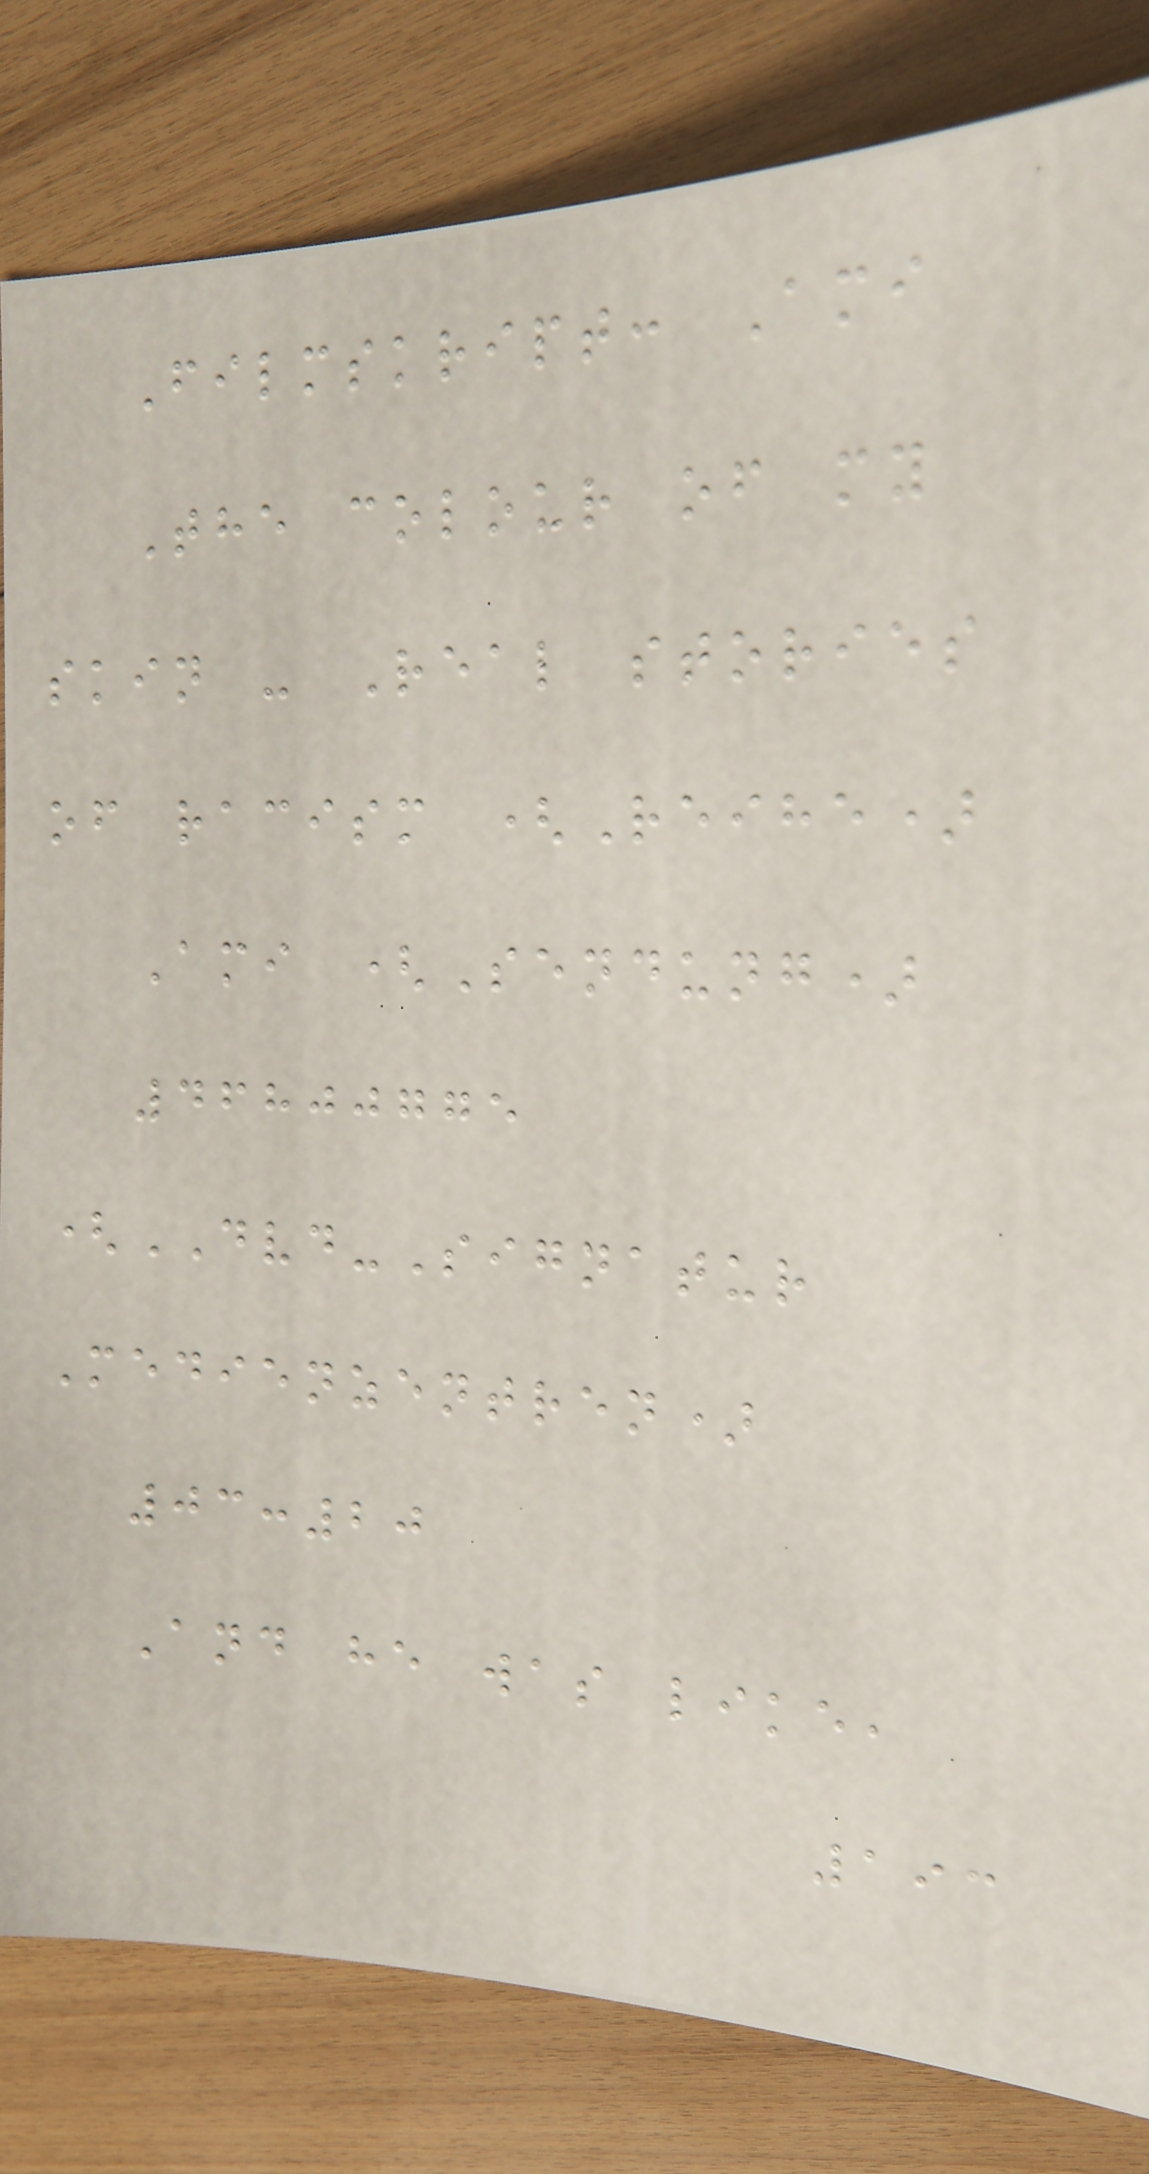Filmskript: Ami
The colour of my
skin - Real stories
of racism (Reihe)
Ami (Sendung)
46800775
(DVD-Signatur
Medienzentren)
03:20
And he was like,
193
